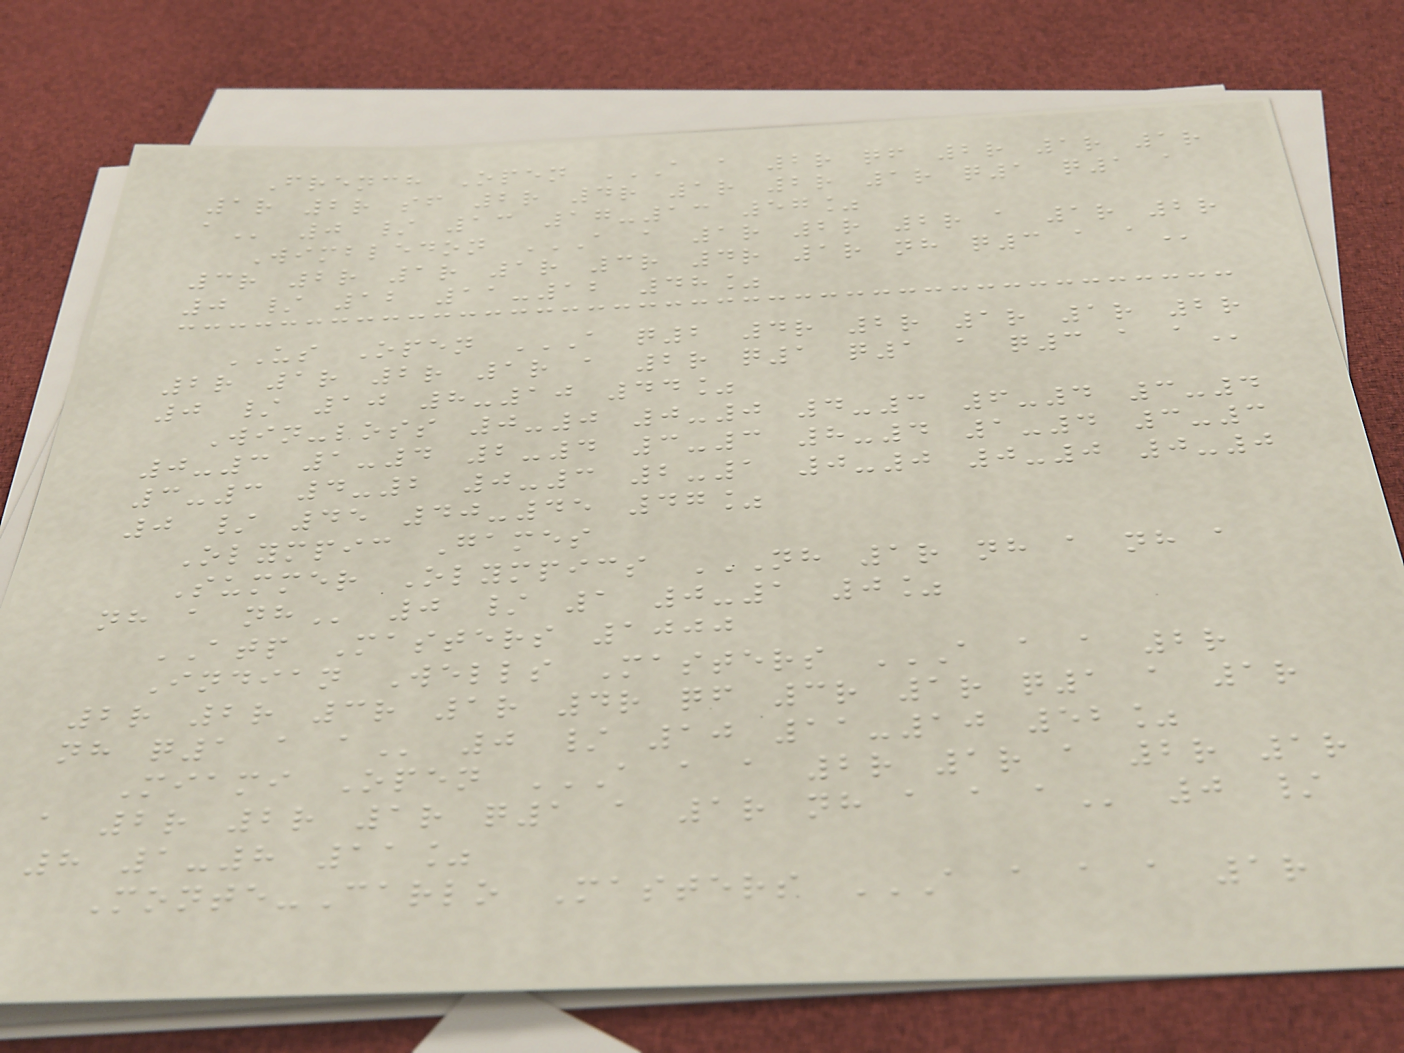French Open A A 2R QF 2R 1R 1R
1R 2R SF 2R 4R 1R 2R 1R Q1 Q1 A
A 0 / 13 17-13 57%
Wimbledon A A 1R 2R 2R A 1R 2R
3R 2R 1R 1R 3R 4R 1R NH Q3 A A
0 / 12 11-12 48%
US Open A Q2 4R 2R 1R 1R 2R
2R 1R 2R 1R A 2R Q1 Q1 A Q3 A A
0 / 10 8-10 44%
Win-loss 0-0 0-0 4-3 6-4 3-4
0-3 1-4 2-4 3-3 8-4 1-4 3-3
3-3 4-2 0-3 2-1 0-0 0-0 0-0
0 / 45 40-45 47%
Olympic Games
Summer Olympics NH 1R NH A NH A
NH A NH 0 / 1 0-1 0%
ATP Masters 1000
Indian Wells Masters A A A 2R
2R 2R 3R 1R 4R QF 3R 1R Q1 A 1R
NH Q1 A A 0 / 10 11-10 52%
Miami Open A A A 2R 1R A 2R 1R
A 2R 2R 1R Q1 A 1R NH A A A 0 /
8 1-8 11%
Monte-Carlo Masters A A A A 1R
